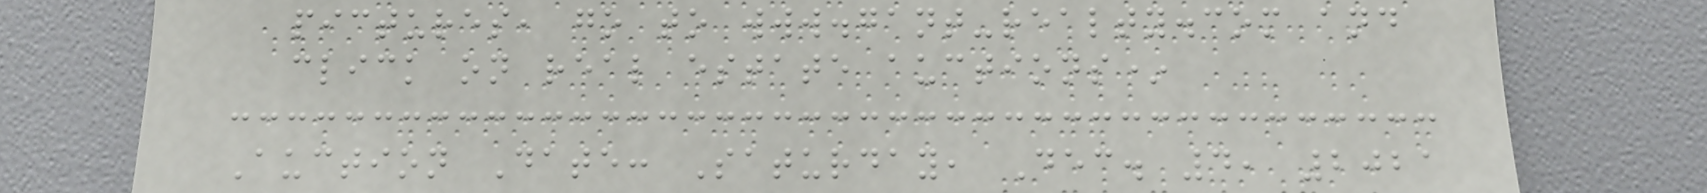pictures, go to www.gant-realty.com and
click on real estate auctions*
Auction Date: Saturday, Dec. 4, 2021
